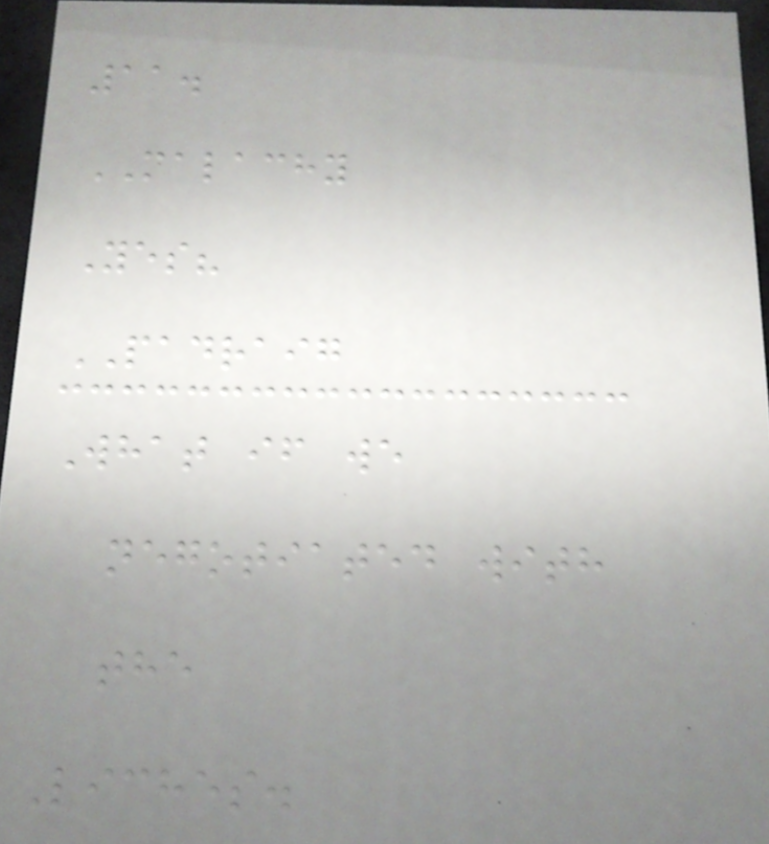11.
MALACHY
Yes?
PADRAIG
What if we
negotiated with
the
Liches.
